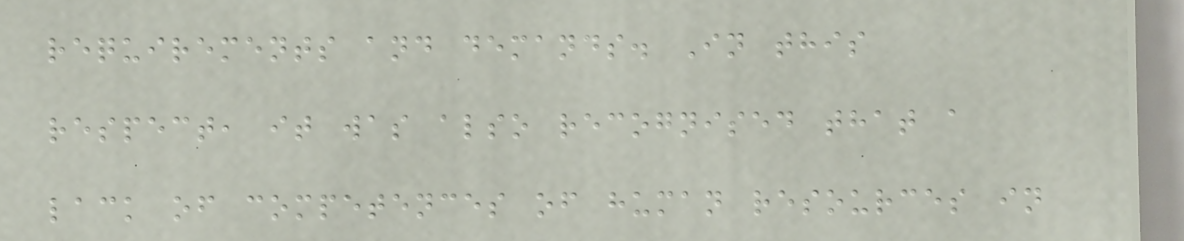requirements and demands. In this
respect, it was also recognised that a
lack of competences of human resources in
